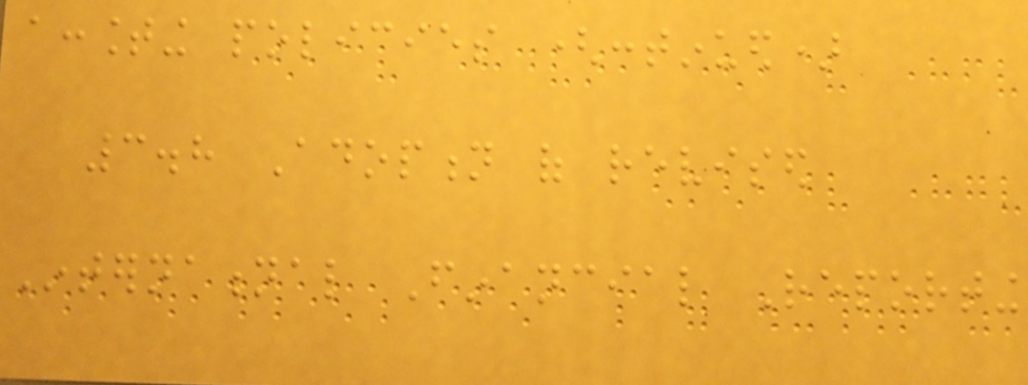accounting policies (continued)
3.8 Adoption of revised
International Financial Reporting
